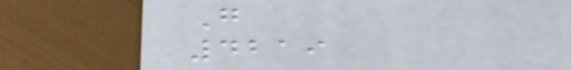G
4219
